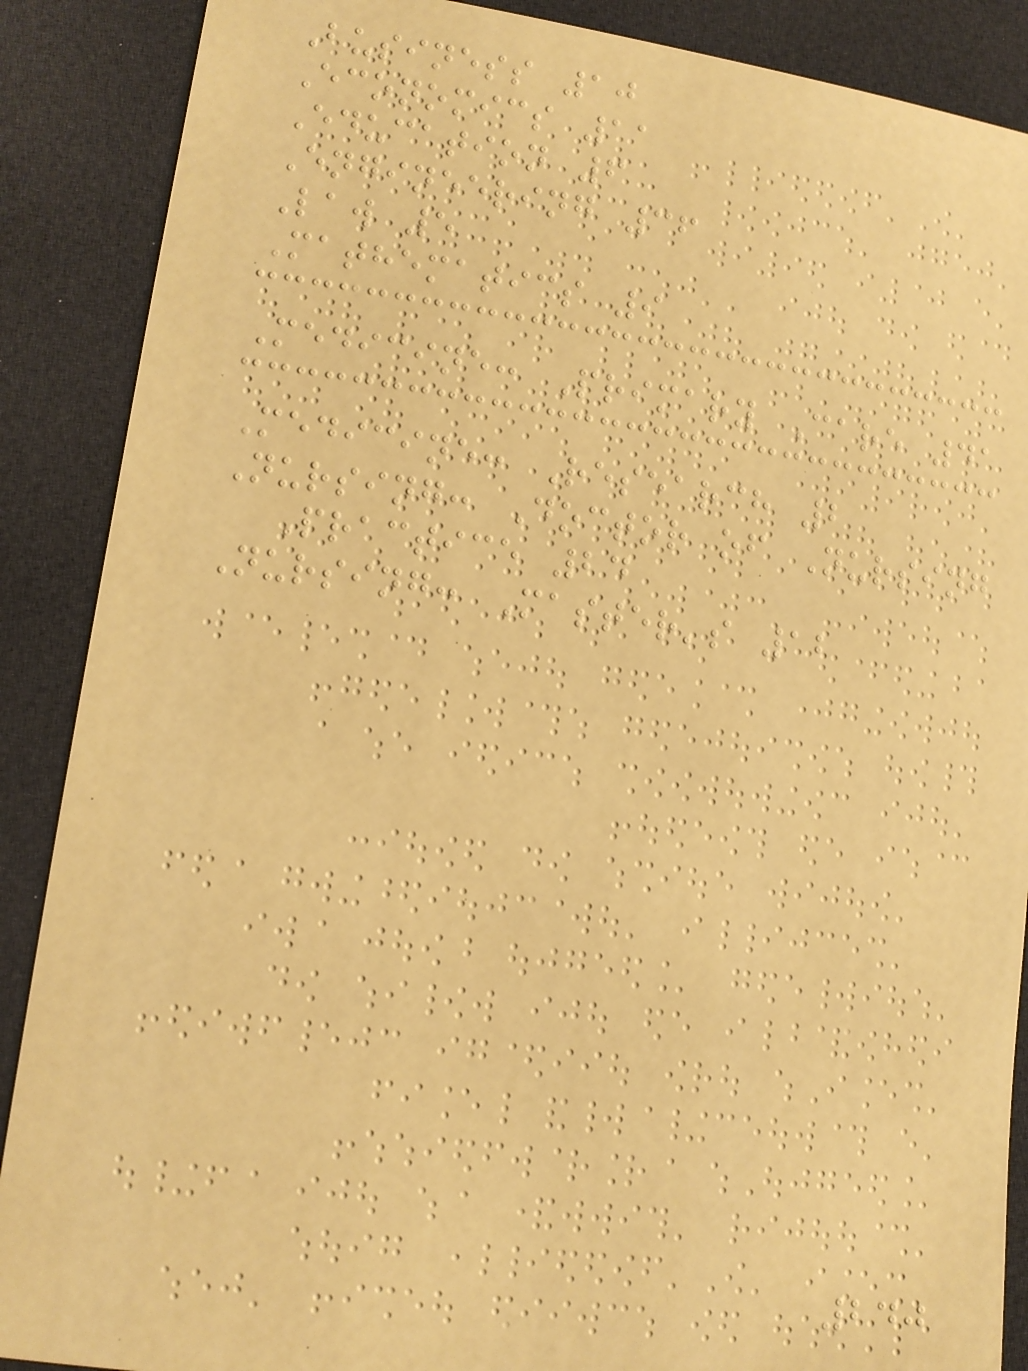Business 10
Economics 11
Education 6
Engineering 36
Law 5
Mathematics 9
Medicine: Primary Care 41
Medicine: Research 2
Nursing: Doctor of Nursing
Practice 24
Nursing: Master's 12
240
